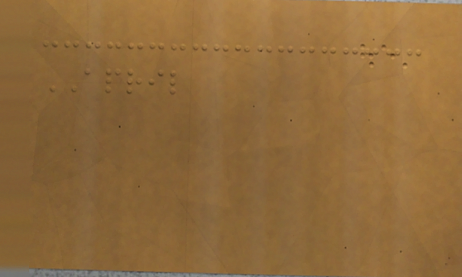APRIL
